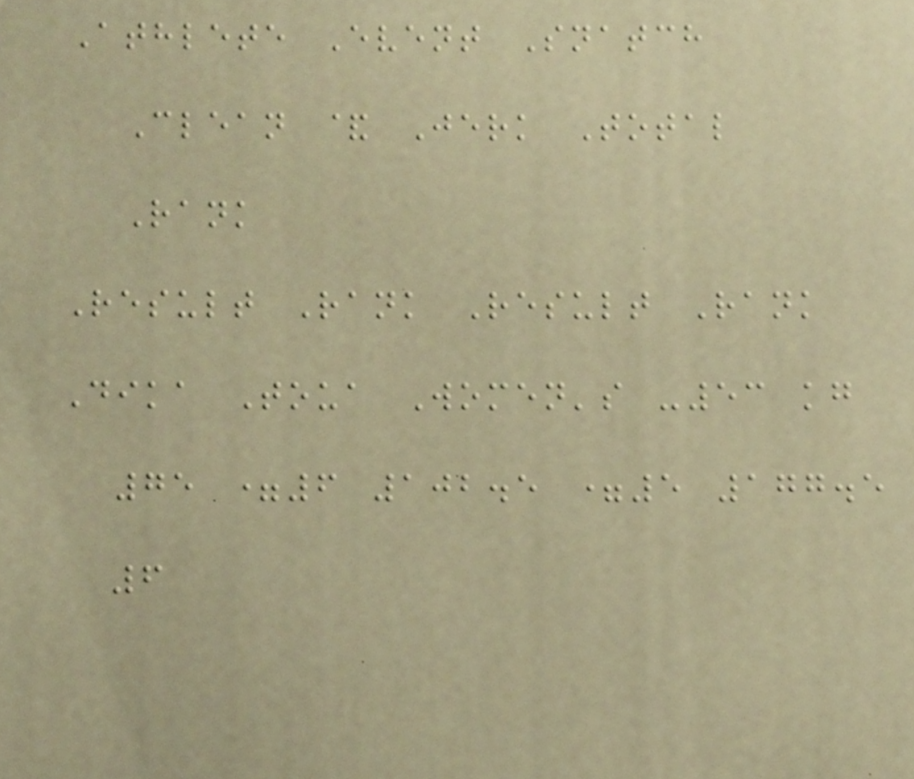Athlete Event Snatch
Clean & Jerk Total
Rank
Result Rank Result Rank
Dika Toua Women's -53 kg
75 =6 102.5 =5 177.5
6
